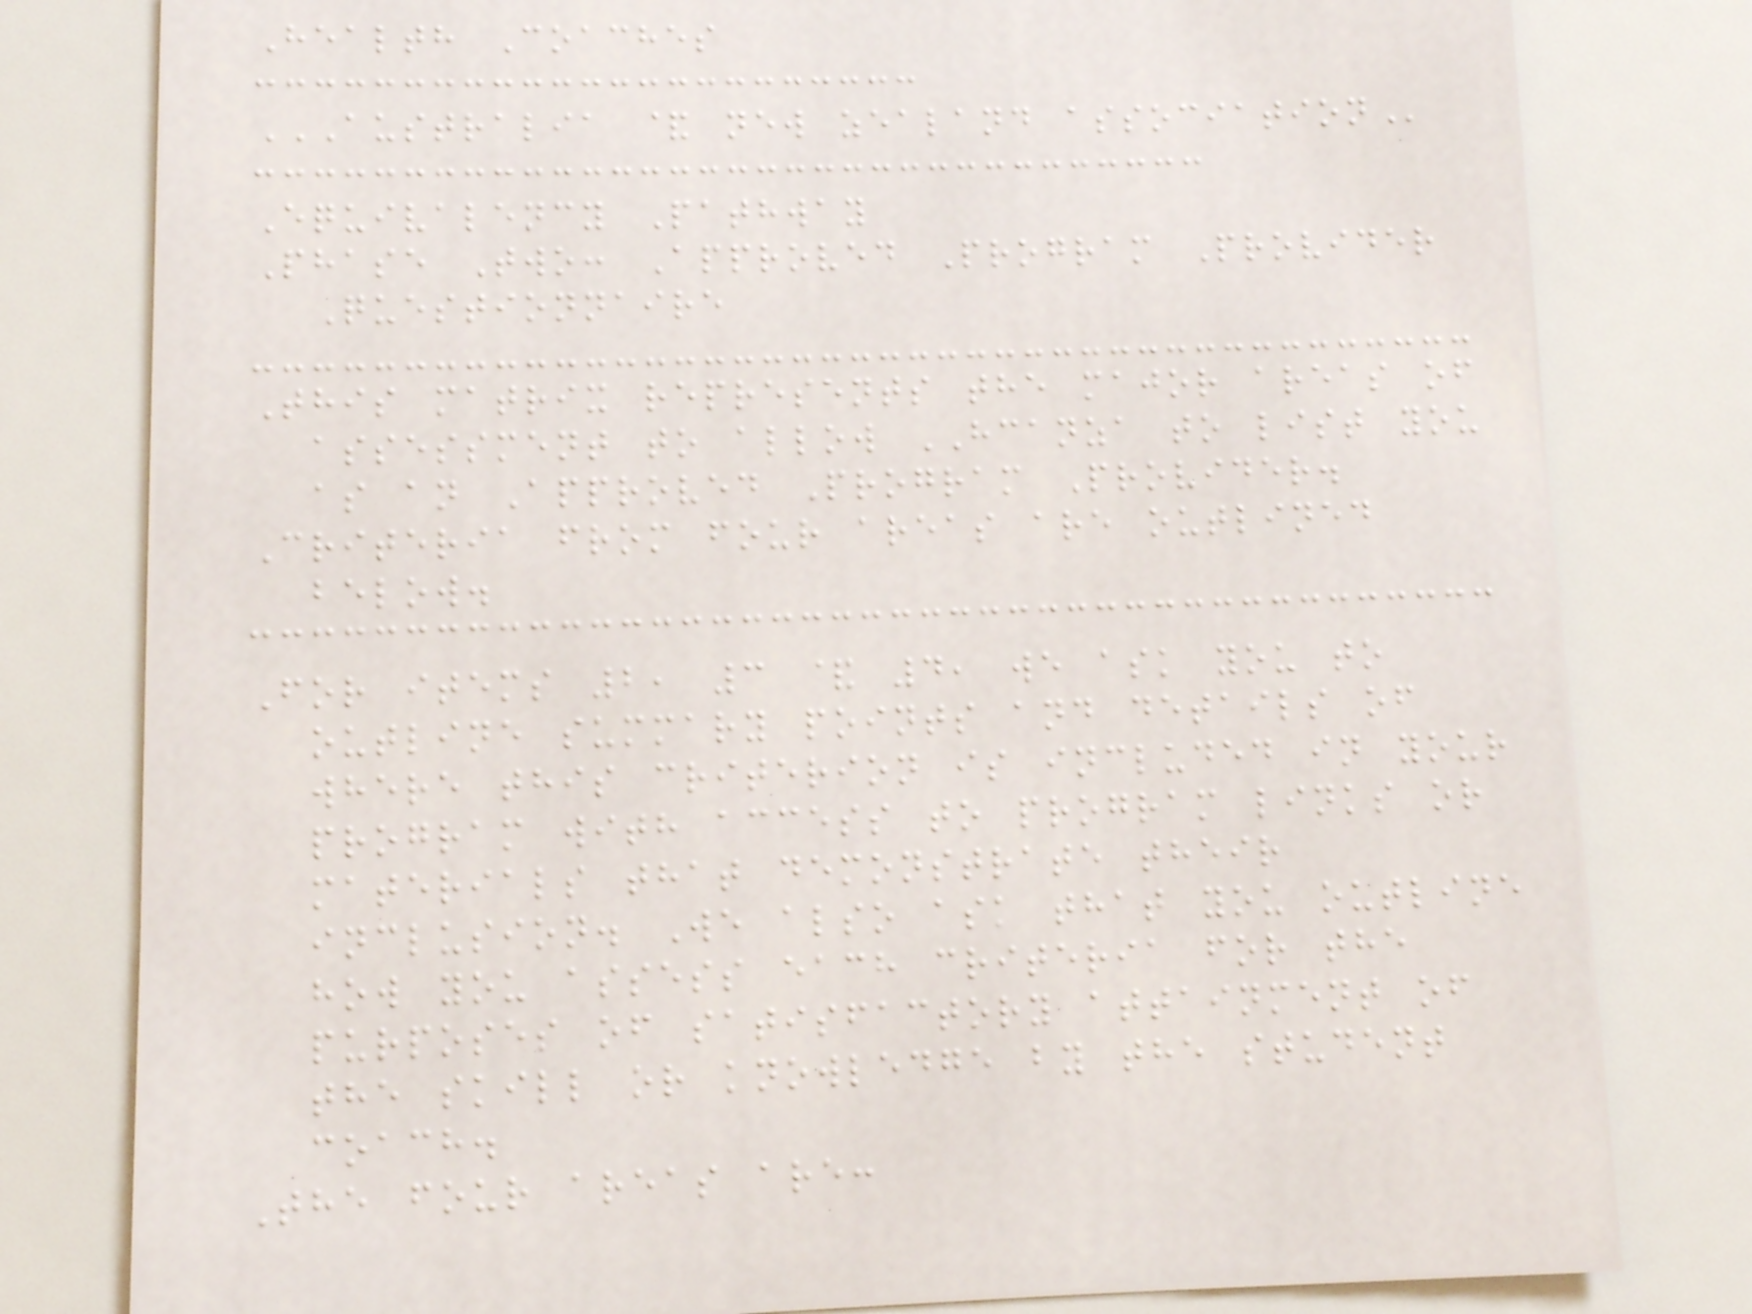Health Coaches
AUSTRALIA & NEW ZEALAND ASSOCIATION
Equivalency Pathway
Phase Two: Approved Program Provider
Questionnaire
This matrix represents the major areas of
assessment to allow HCANZA to list you
as an Approved Program Provider.
Criteria from four areas are outlined
below.
For items 2, 3 & 4, we ask you to
outline summary points and details of
where this criterion is included in your
program with access to program links or
materials that demonstrate their
inclusion. We also ask that you outline
how you assess each criteria for the
purposes of satisfactory attainment of
the skill or knowledge by the student
coach.
The four areas are:
